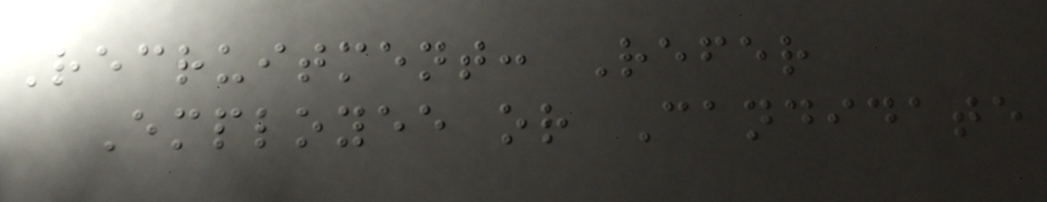Recruitment: Refer
Employee or Candidate
